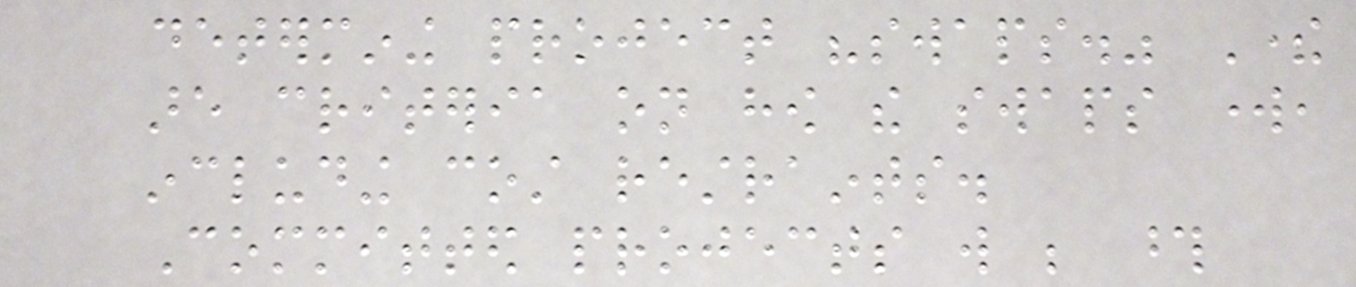determining project "swaps." There
are criteria on how the swaps work,
including cost restraints.
Committed projects will be those
